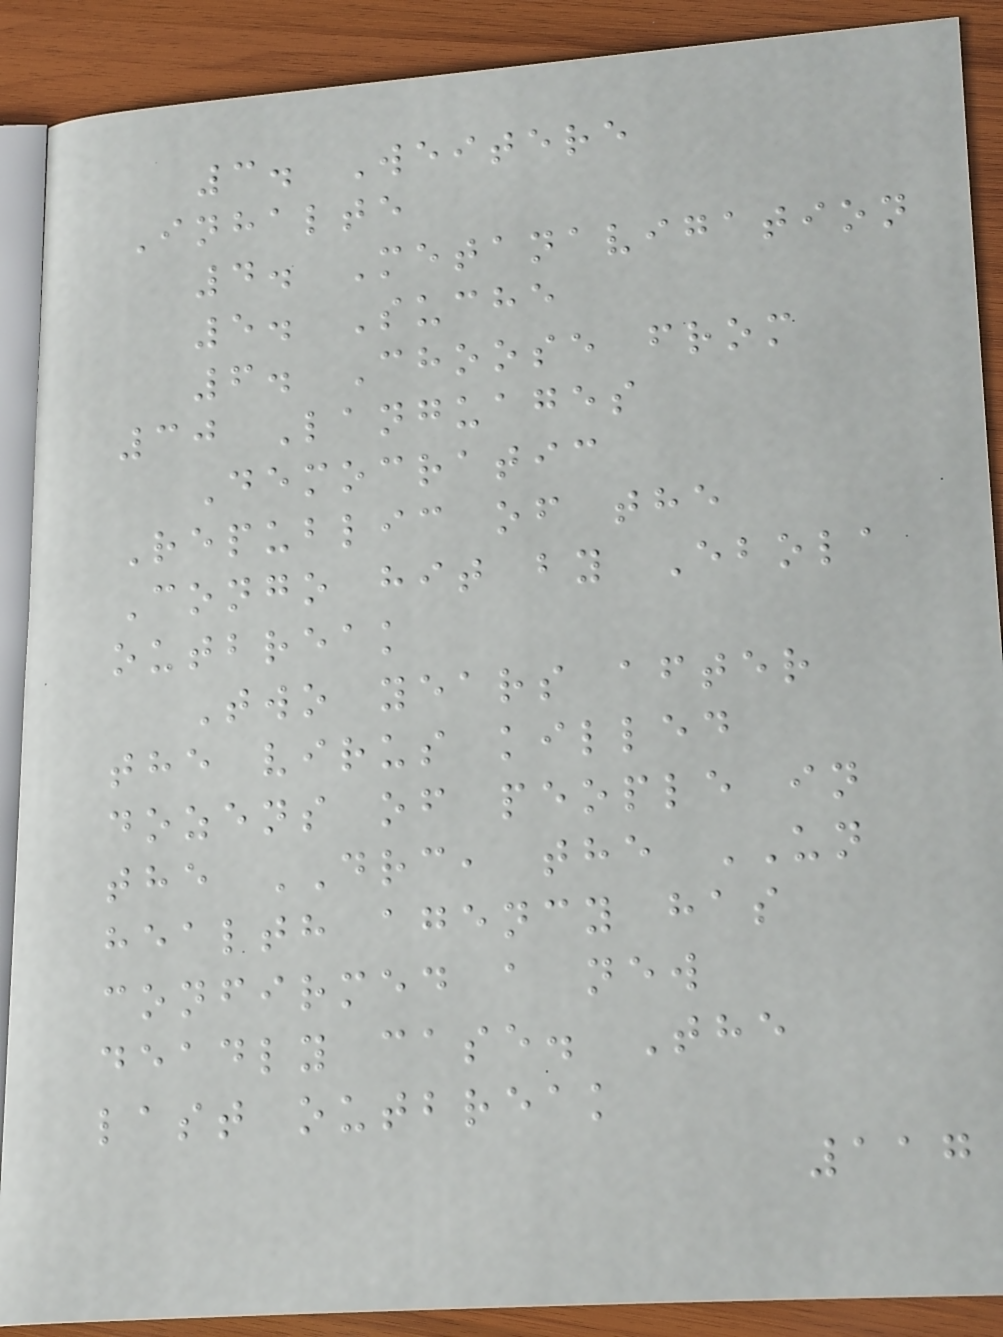3. Weitere
Inhalte
4. Metanavigation
5. Suche
6. Choose from
30 Languages
Democratic
Republic of the
Congo hit by Ebola
outbreak
Two years after
the virus killed
dozens of people in
the DRC, the UN
health agency has
confirmed a new
deadly case. The
last outbreak
117
